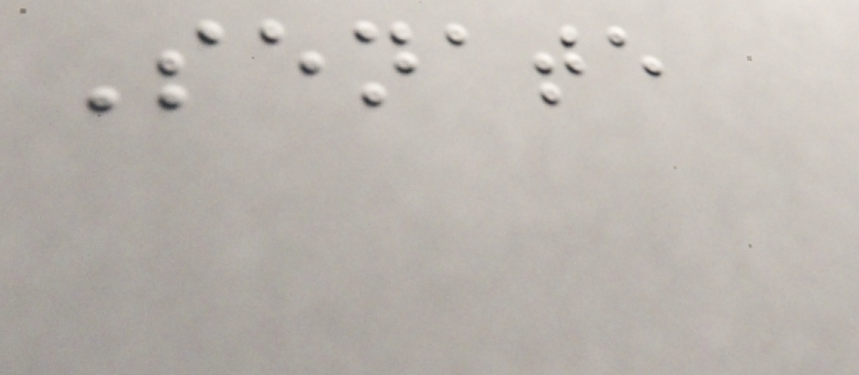Senate
